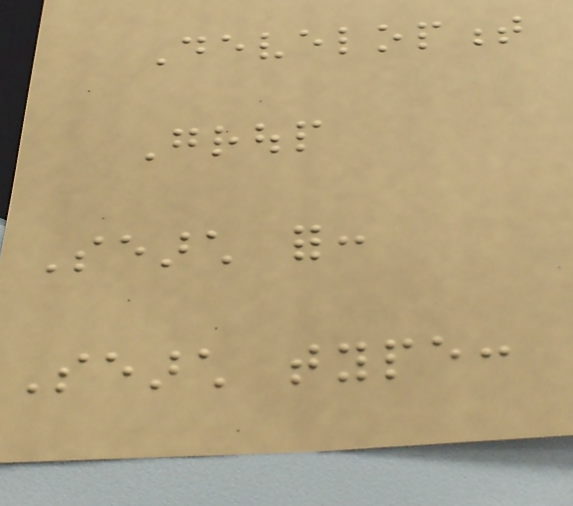Development
Group
Search for:
Search type:
